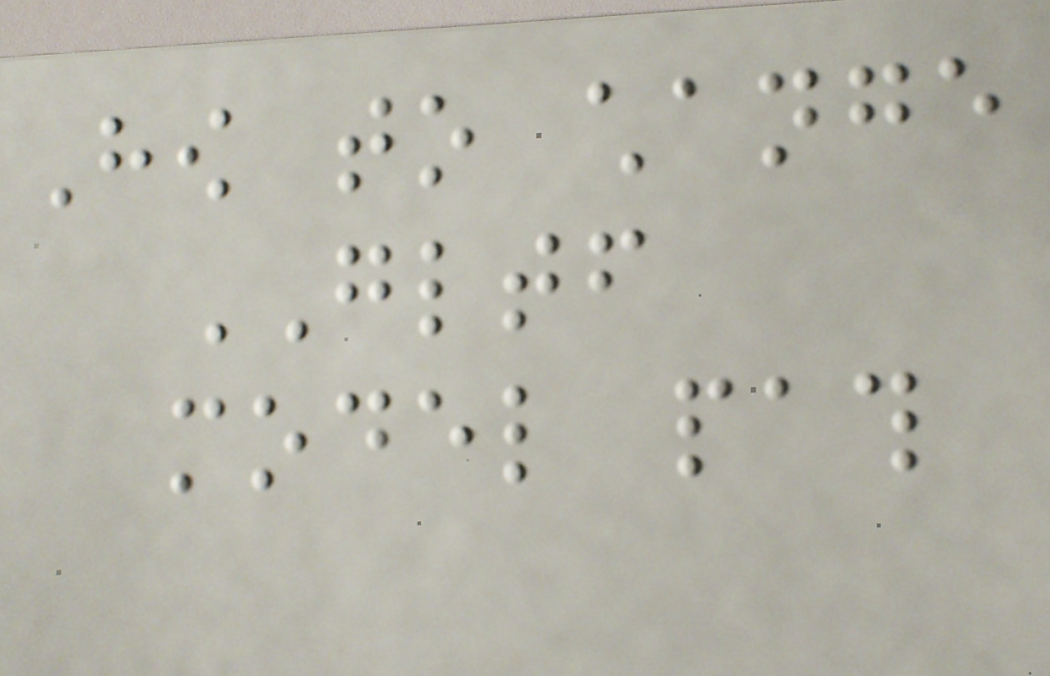How to change
GLTF
model path
